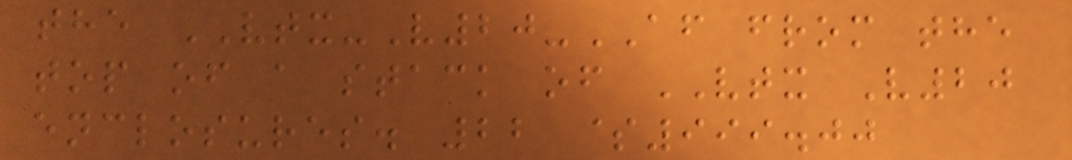the VTX-V20-AF from the
top of a stack of VTX V20
enclosures. 22 $999.00
